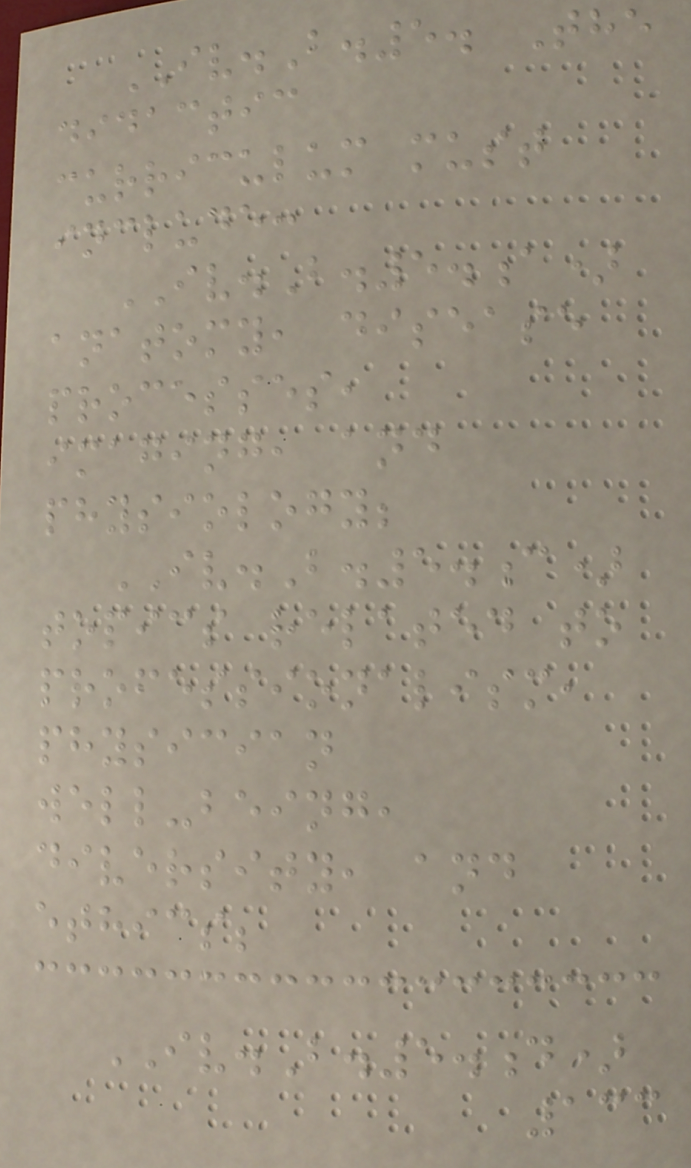IV.B.5. The
didactic
curriculum must
include:
IV.B.5.a)
anatomy, disease
processes,
imaging, and
physiology;
IV.B.5.c)
topics related to
professionalism,
physician
well-being,
diversity, and
ethics;
IV.B.5.d)
133
